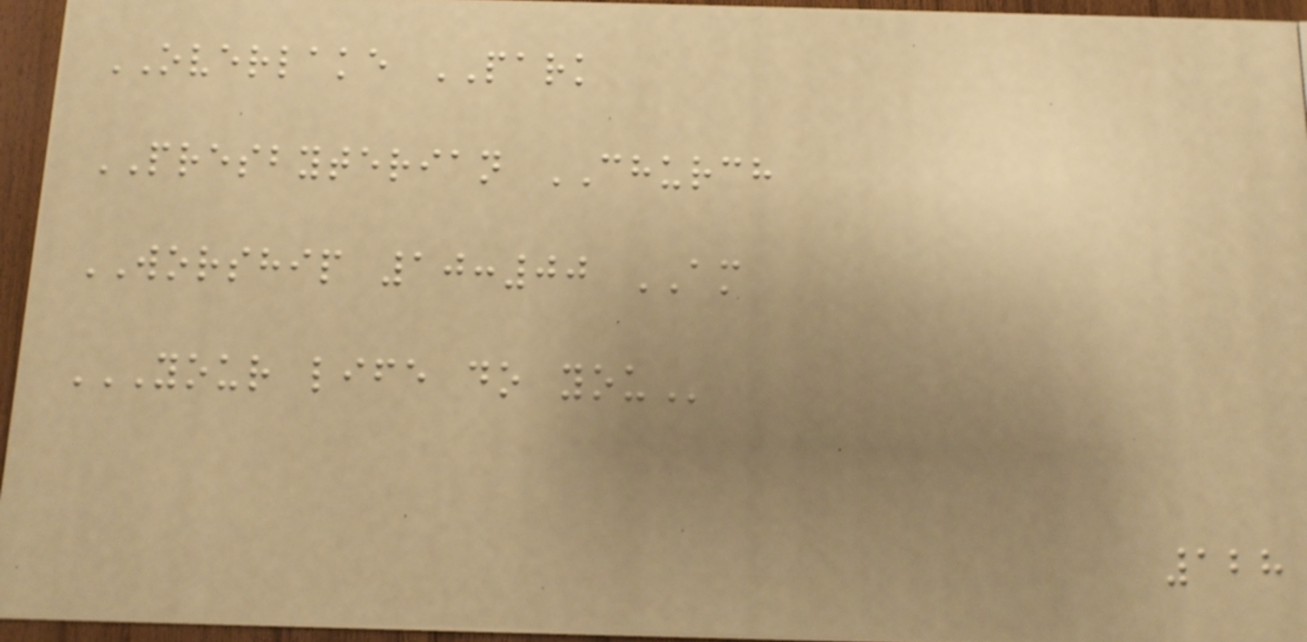OVERLAKE PARK
PRESBYTERIAN CHURCH
WORSHIP 10:00 AM
YOUR LIFE DO YOU
128
